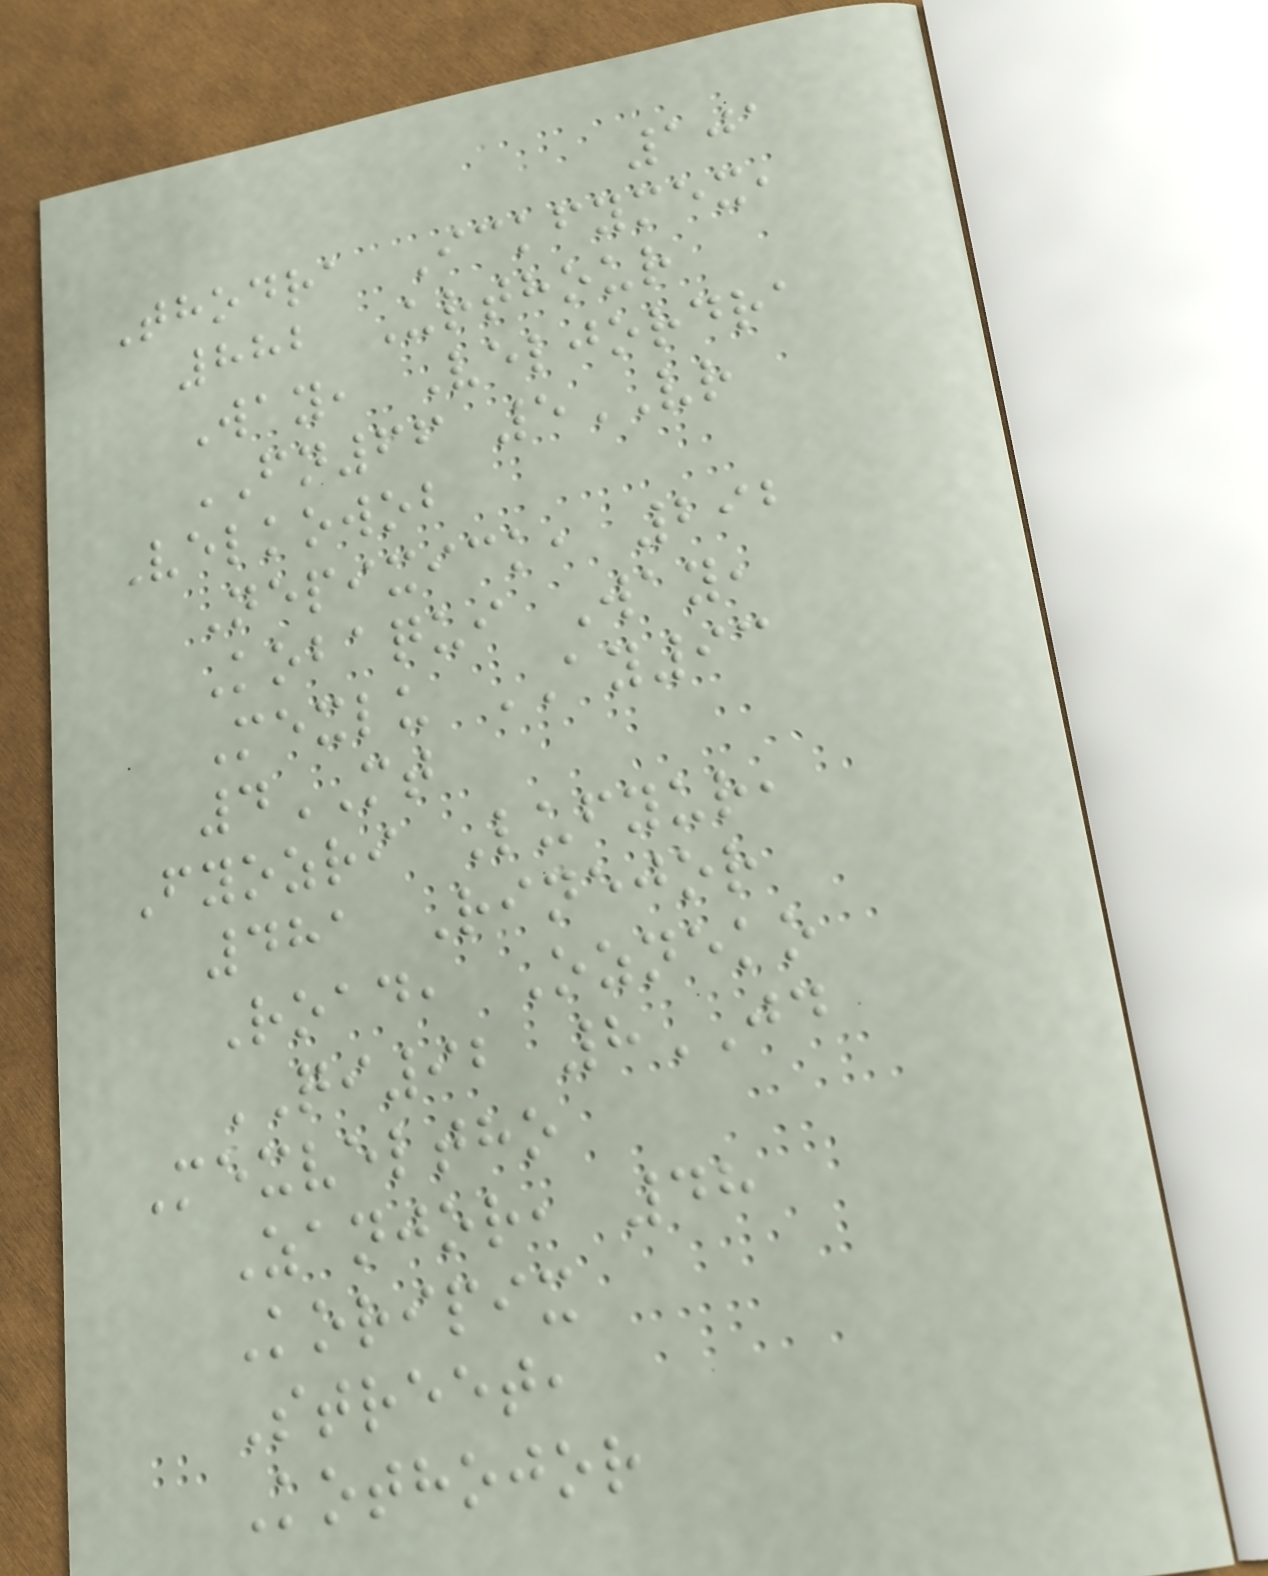101
Thodra Ickfymex,
882 Urthour
Way, Veljordra
FN66 5VR
Velkowob
Nepixick, 292
Kobaqui Way,
Mexlu AY93
4MT
Fyozri Lufyur,
481 Rinejor
Road, Ozneko
QI92 8JD
Mexveltho
Zanjor, 48
Koripix
Street,
Kothojor
